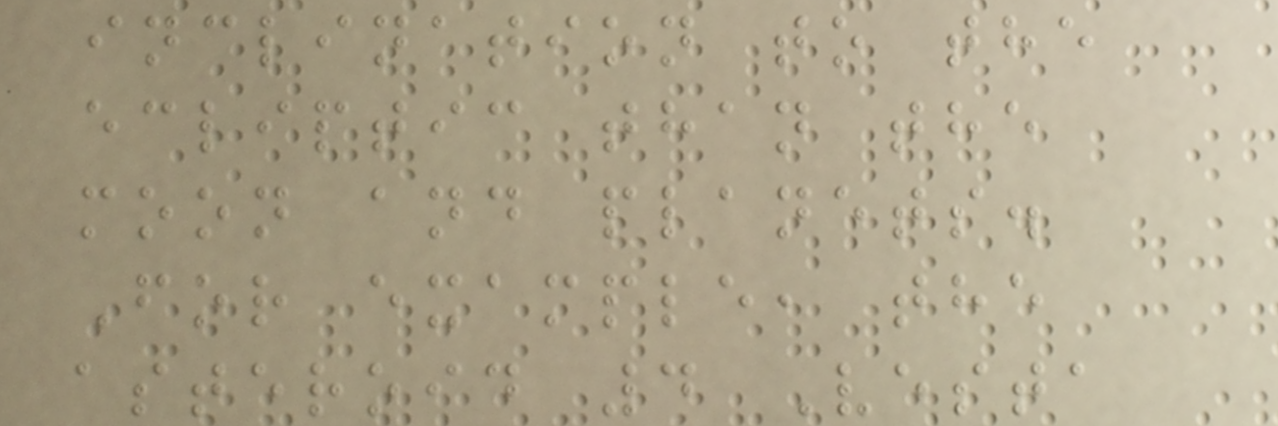inclination to the
ecliptic than the
moon and planets.
For example, the
asteroid 4 Vesta
